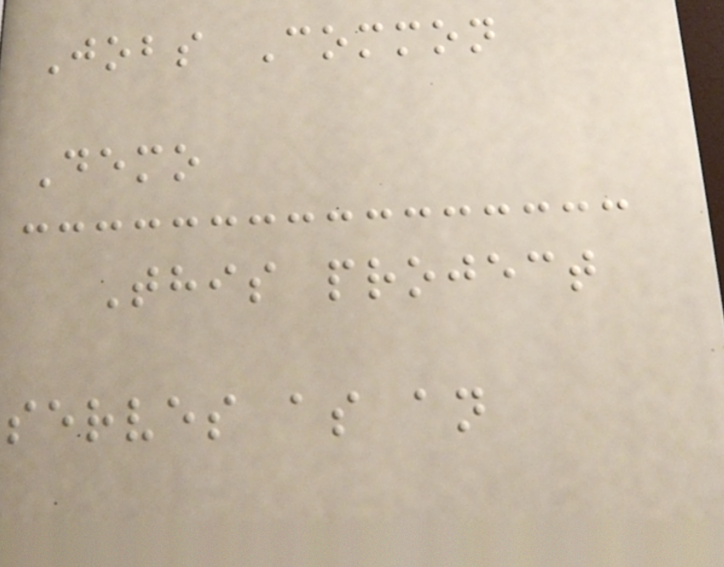Jobs Common
Demo
This project
serves as an
